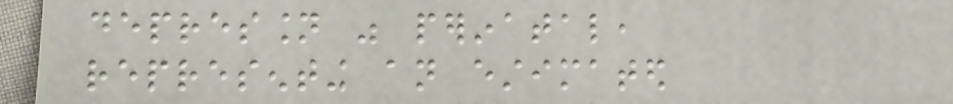depression was perinatal,
representing an estimated
